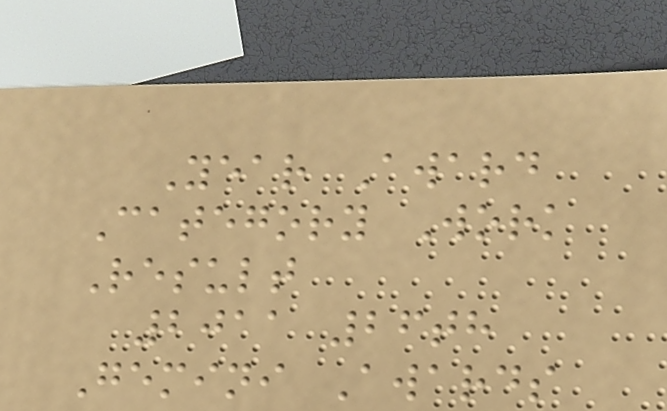Year Award
Category Work
Result
2011 26th
Gemini Awards
